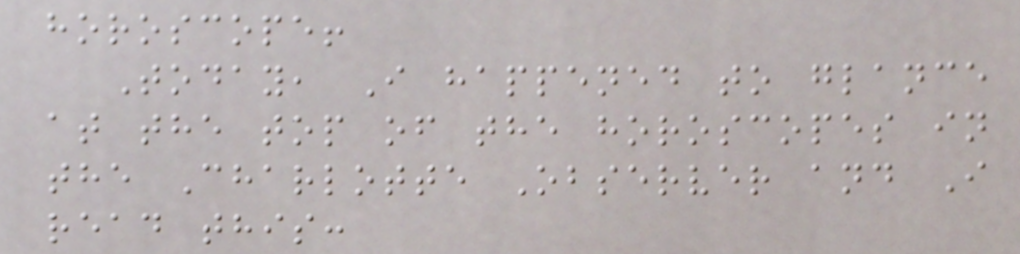horoscope!
Today, I happened to glance
at the top of the horoscopes in
the Charlotte Observer and I
read this:
